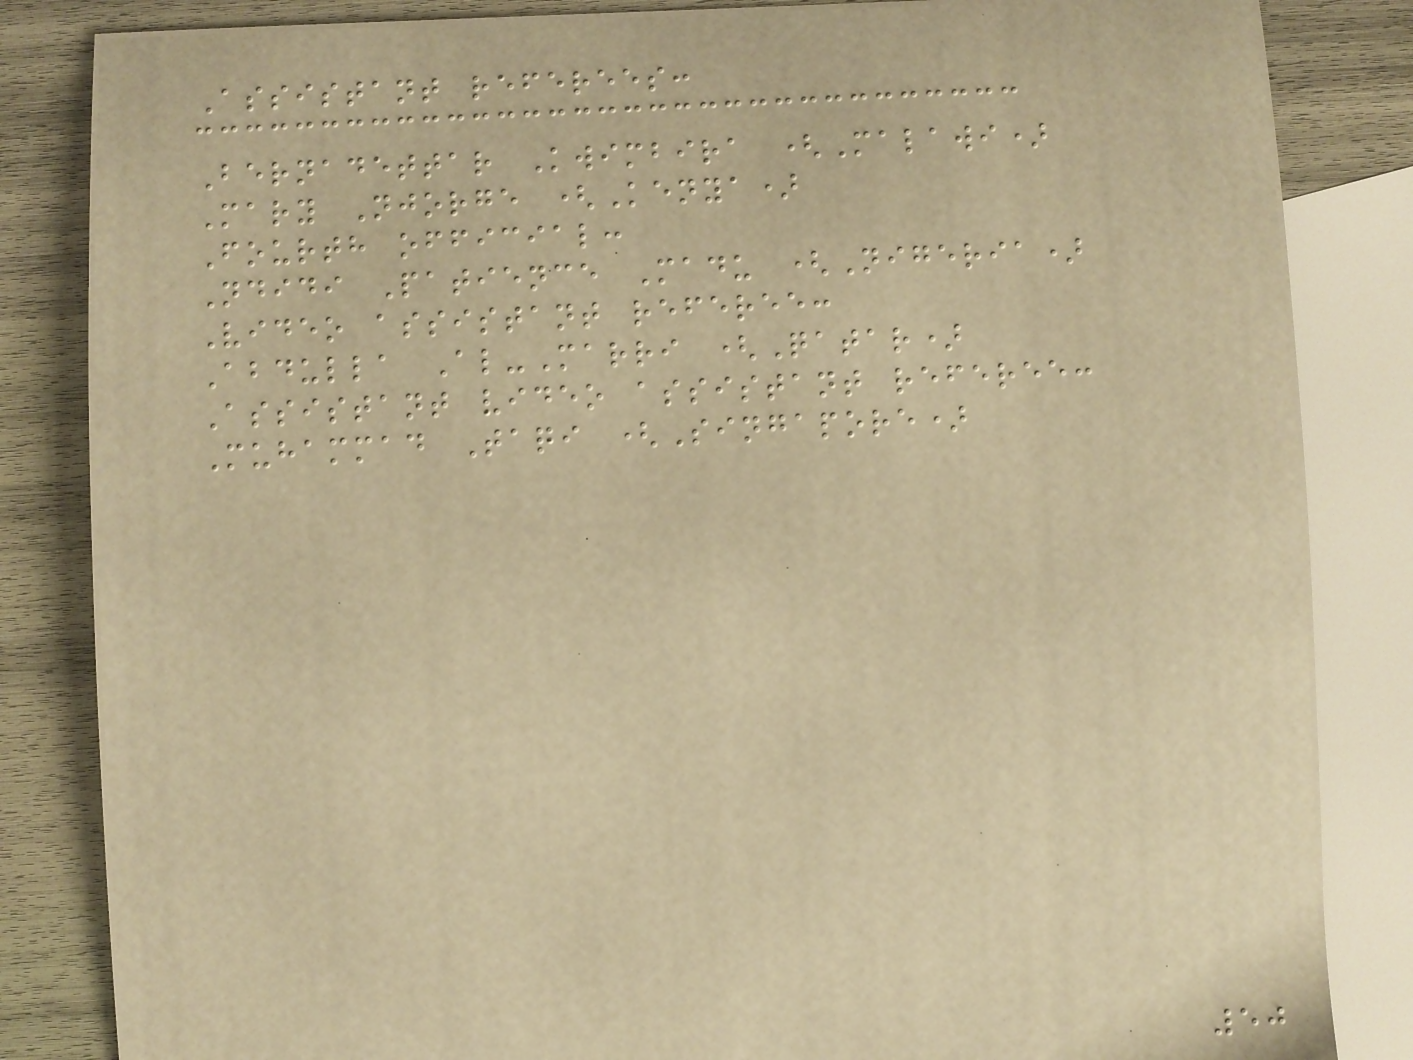Assistant referees:
Bernadettar Kwimbira (Malawi)
Mary Njorge (Kenya)
Fourth official:
Ndidi Patience Madu (Nigeria)
Video assistant referee:
Abdulla Al-Marri (Qatar)
Assistant video assistant referee:
Muhammad Taqi (Singapore)
50
